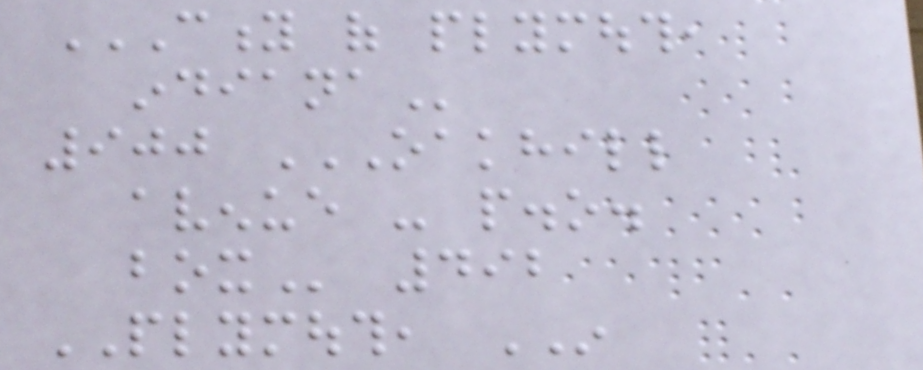CITY OF PLYMOUTH,
INDIANA
900 OAKHILL
AVENUE - P.O.
BOX 492
PLYMOUTH, IN
